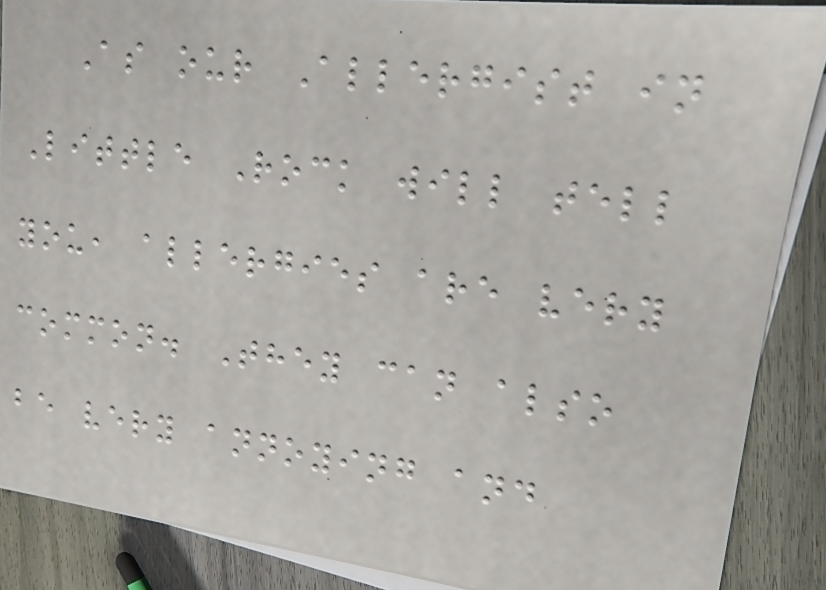As our Allergist in
Little Rock will tell
you, allergies are very
common. They can also
be very annoying and
